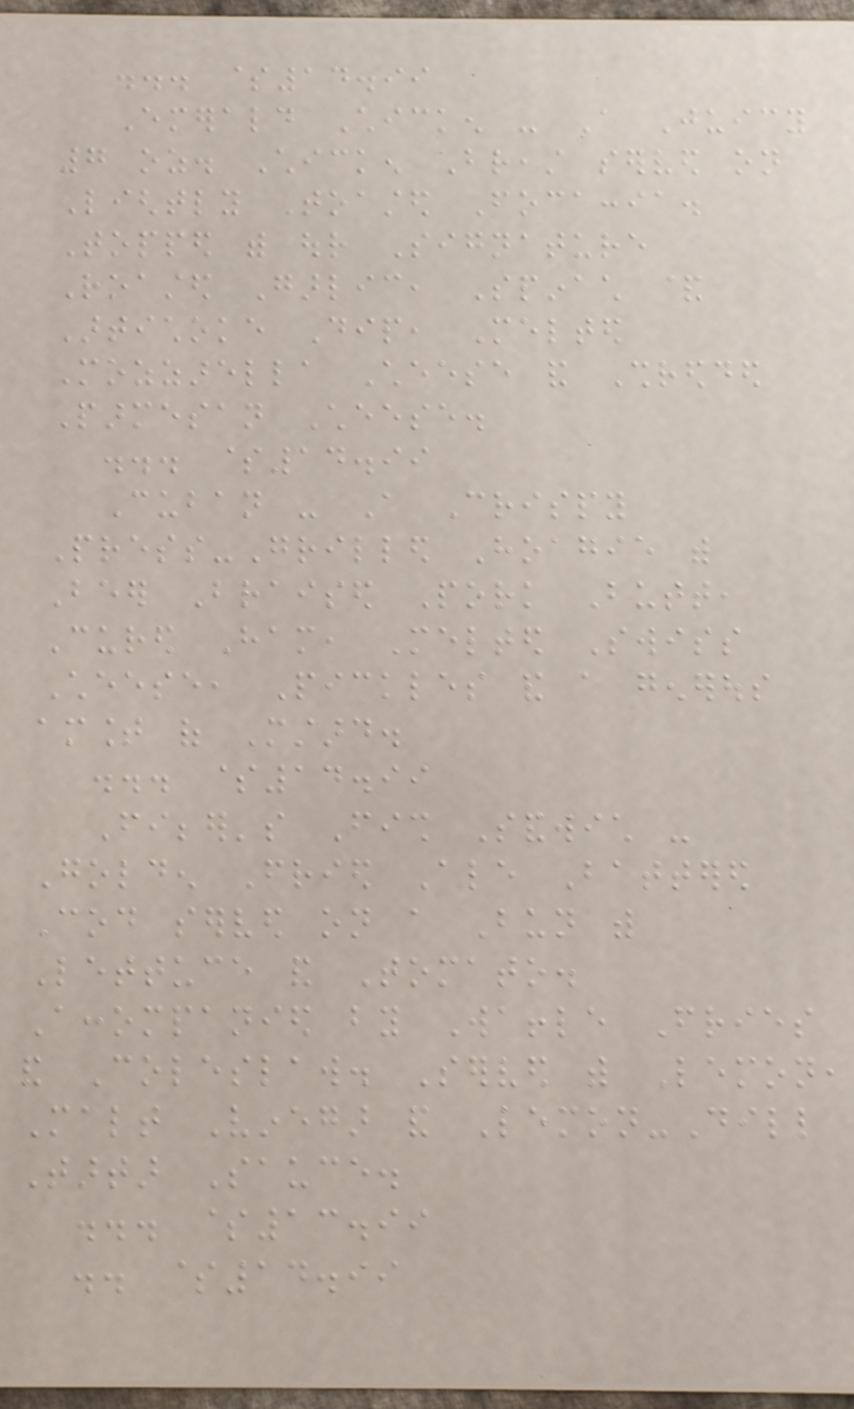... $14.99
Emerald Chicken - A Juicy
7 oz. Chicken Breast served on
Lightly Toasted Focaccia.
Topped with our Signature
Roasted Garlic, Spinach &
Artichoke Dip, Melted
Mozzarella Cheese and Shredded
Parmesan Cheese.
... $14.99
Cuban - A Crispy
Press-Grilled Hoagie with
Beer Braised Pork Butt,
Cured Ham, Melted Swiss
Cheese, Pickles and a generous
amount of Mustard.
... $14.99
Fibber's Fish Sandwich -
Golden Fried Ale Battered
Cod served on a Bun with
Lettuce and Tomato.
Accompanied by Waffle Fries
and Coleslaw. Served with Lemon,
Malt Vinegar and Lemon-Dill
Tartar Sauce.
... $13.99
.. $14.99
